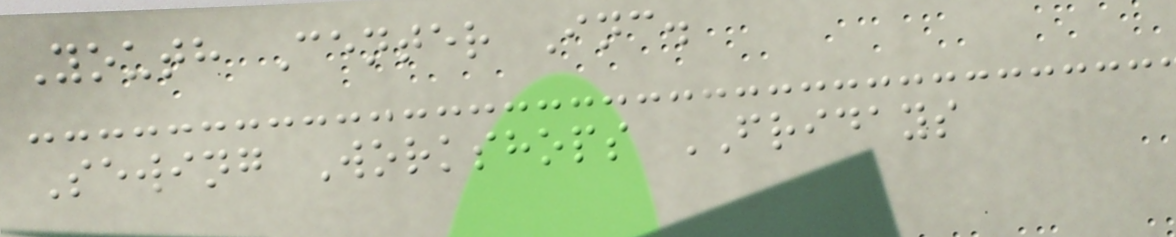Youth Center Inc.
Sewing Workshops FRIDAYS
